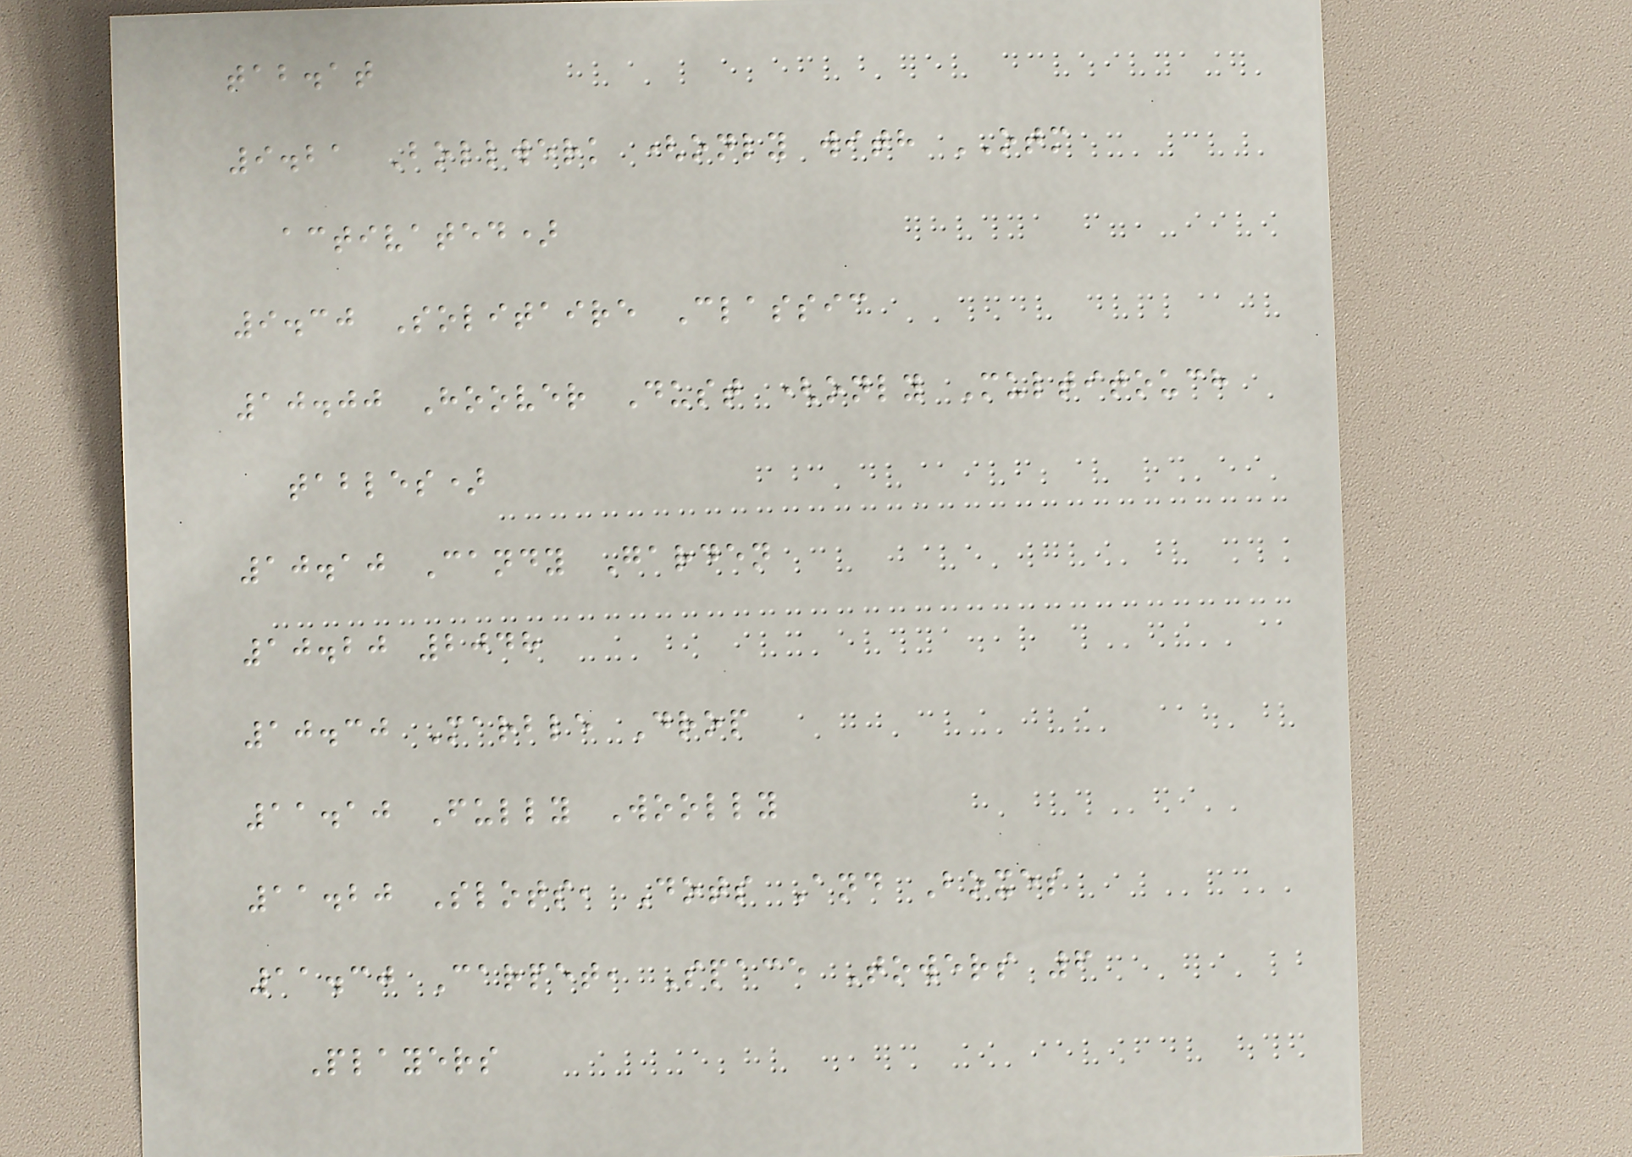tab.at
9.21 Bollwerk (only with OTM
activated)
9.30 Solitaire Classic
10.00 Hoover Dust (only Multitouch
tables)
10.10 Candy Garden
10.20 2048
10.30 Marble Drop
11.10 Fully Woolly
11.20 Slots, Dots And Boxes
11.30 Carpet, Space Towers 6
Players
